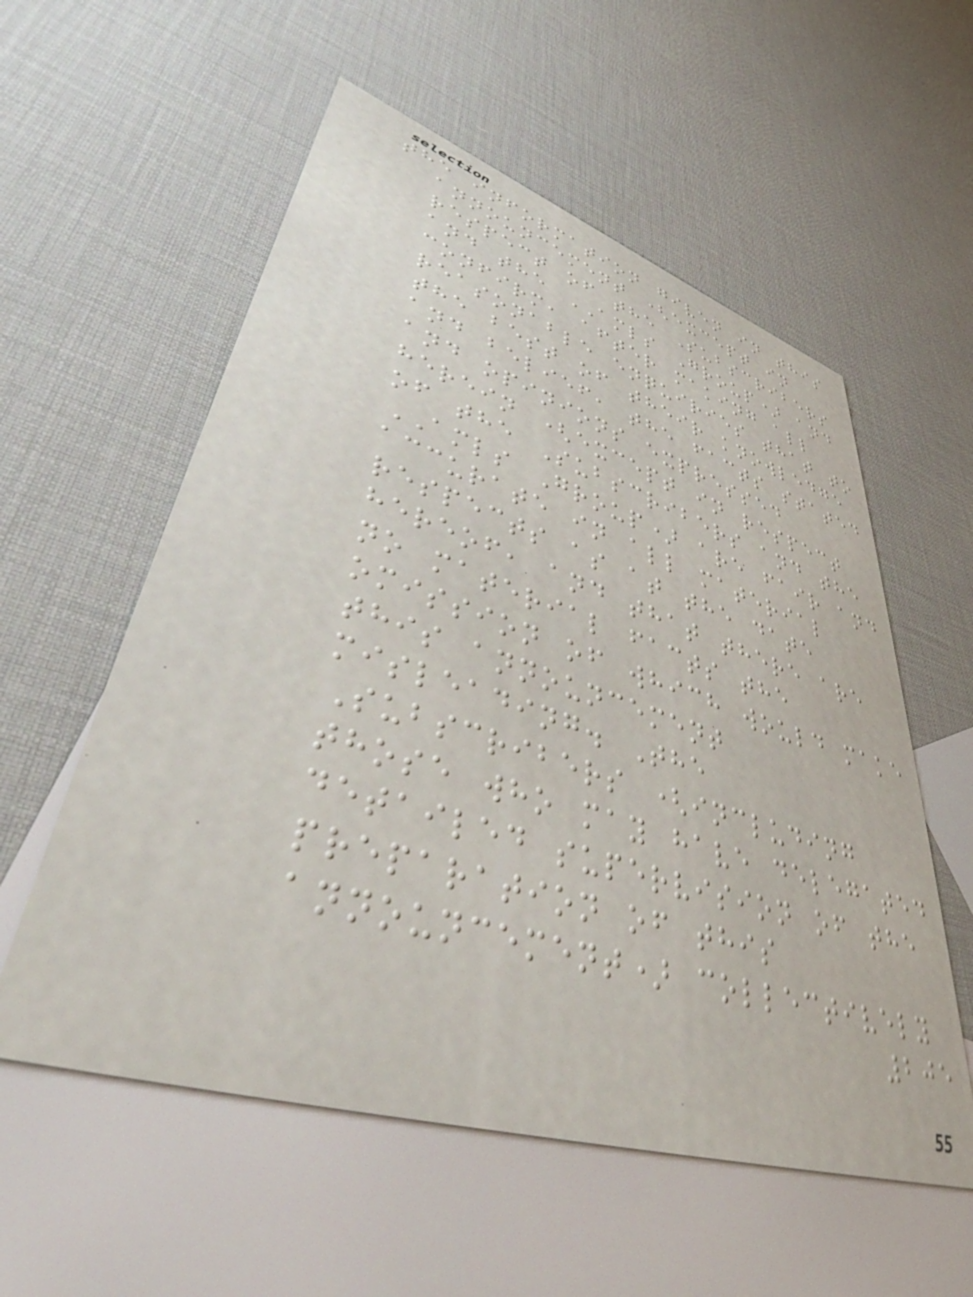the information given in this
announcement (except in
respect of the Subscribers
and the AMLS Group) and
confirm, after making all
reasonable enquiries that to
the best of their knowledge
and belief, the facts stated
and opinions expressed
herein (except in respect
of the Subscribers and the
AMLS Group) are fair and
accurate in all material
respects as at the date
hereof, and that there are
no material facts the
omission of which would make
this announcement
misleading. The
Subscribers (including
those who may have delegated
detailed supervision of the
preparation of this
announcement) collectively
205
